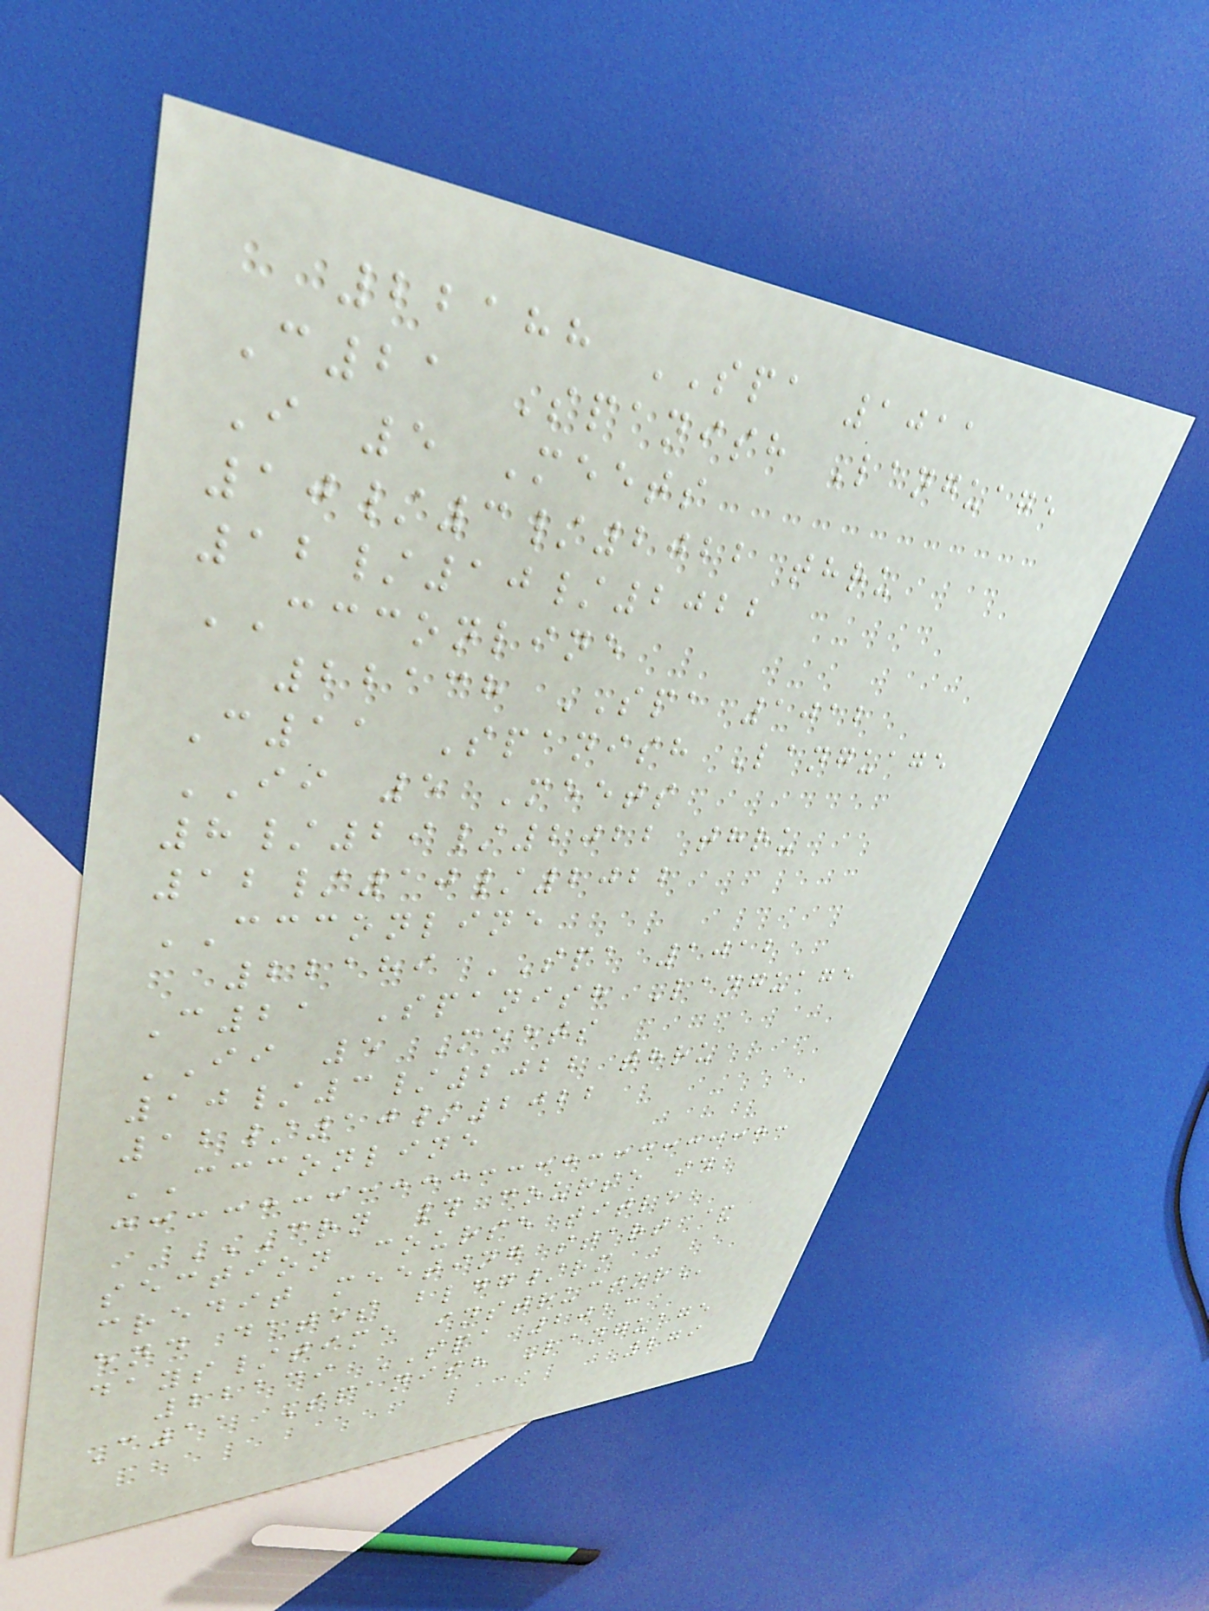22188 SPA 1011
C21 Spanish Language
I 5 Meets
10/3/2022 thru
12/10/2022
CCCONLINE
22138 SPA 1012
C11 Spanish Language
II 5 Meets
8/29/2022 thru
12/10/2022
CCCONLINE
22189 SPA 1012
C21 Spanish Language
II 5 Meets
10/3/2022 thru
12/10/2022
CCCONLINE
CRN # COURSE ID
SECTION COURSE TITLE
CREDIT MEETING START &
END DATES BLDG/RM
DAYS/TIME INSTRUCTOR
22139 SPA 2011
C11 Spanish Language
279
